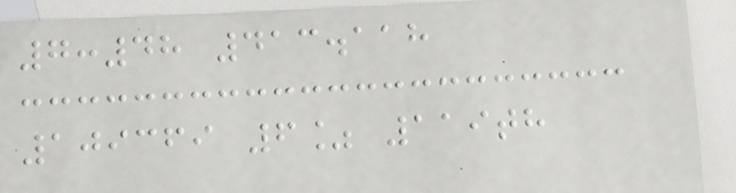7:48 413.118
109369 6% 119th
